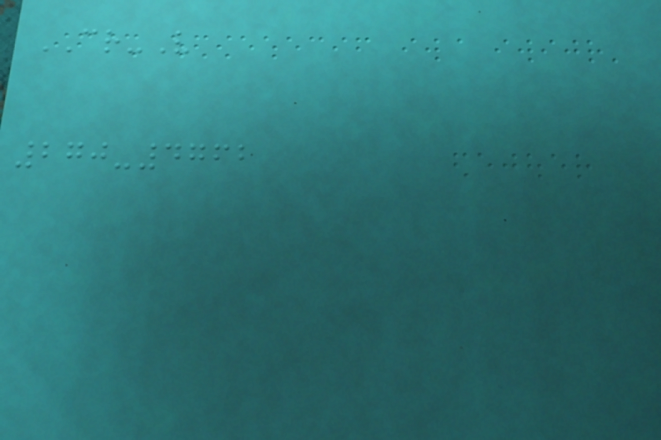CR-V
270-4762
